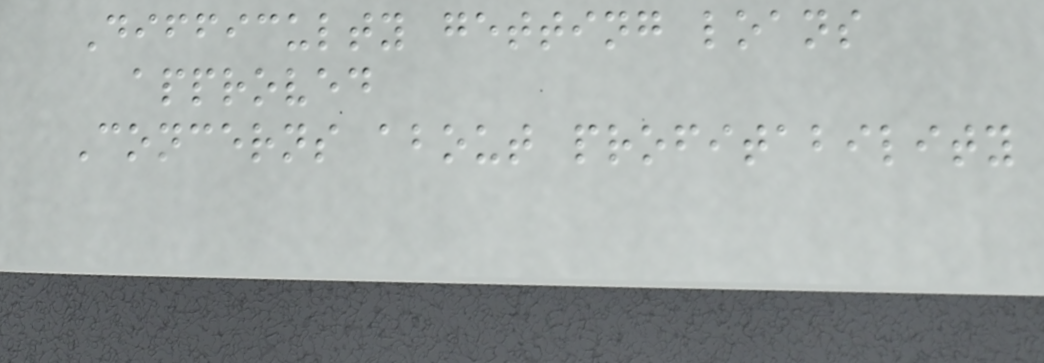Difficulty getting loans
approved
Concerns about profitability
